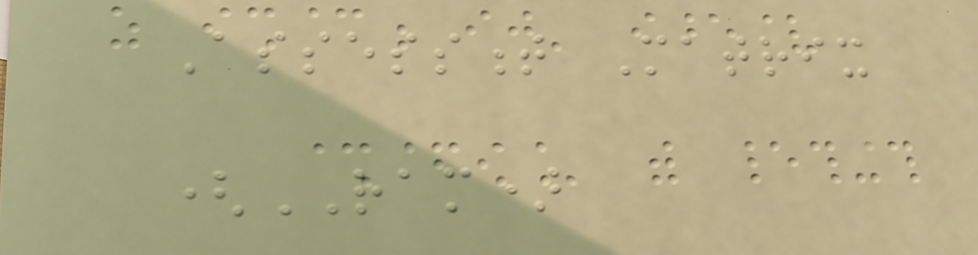Assessment Matrix
(RAM)
